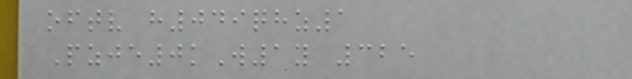oftv h049qhz1
Pzje0kW1y 325
